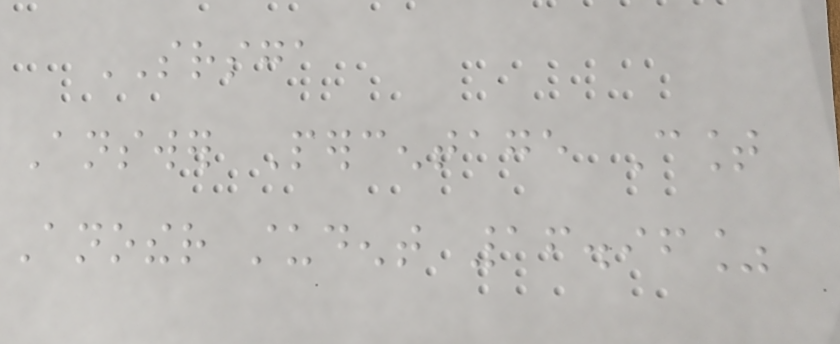SRSGA
Answer Percentage Count
Another student 16.96%
